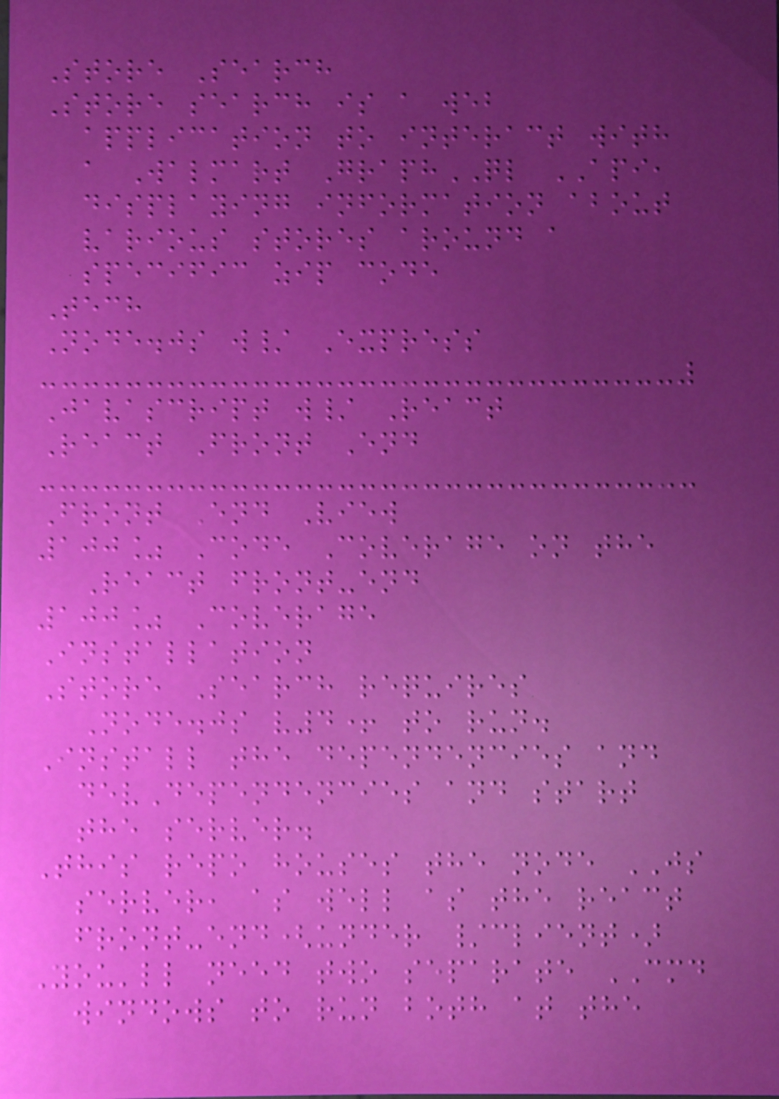Store Search
Store search is a web
application to interact with
a Walmart GraphQL API,
displaying information about
various stores around a
specific zip code
Tech
Node.js w/ Express
Javascript w/ React
React Front End
Front End View
100% Code Coverage on the
React front-end
100% Coverage
Installation
Store Search requires
Node.js v4+ to run.
Install the dependencies and
devDependencies and start
the server.
This repo houses the node JS
server, as well as the react
front-end(under /client)
You'll need two separate CMD
windows to run both at the
